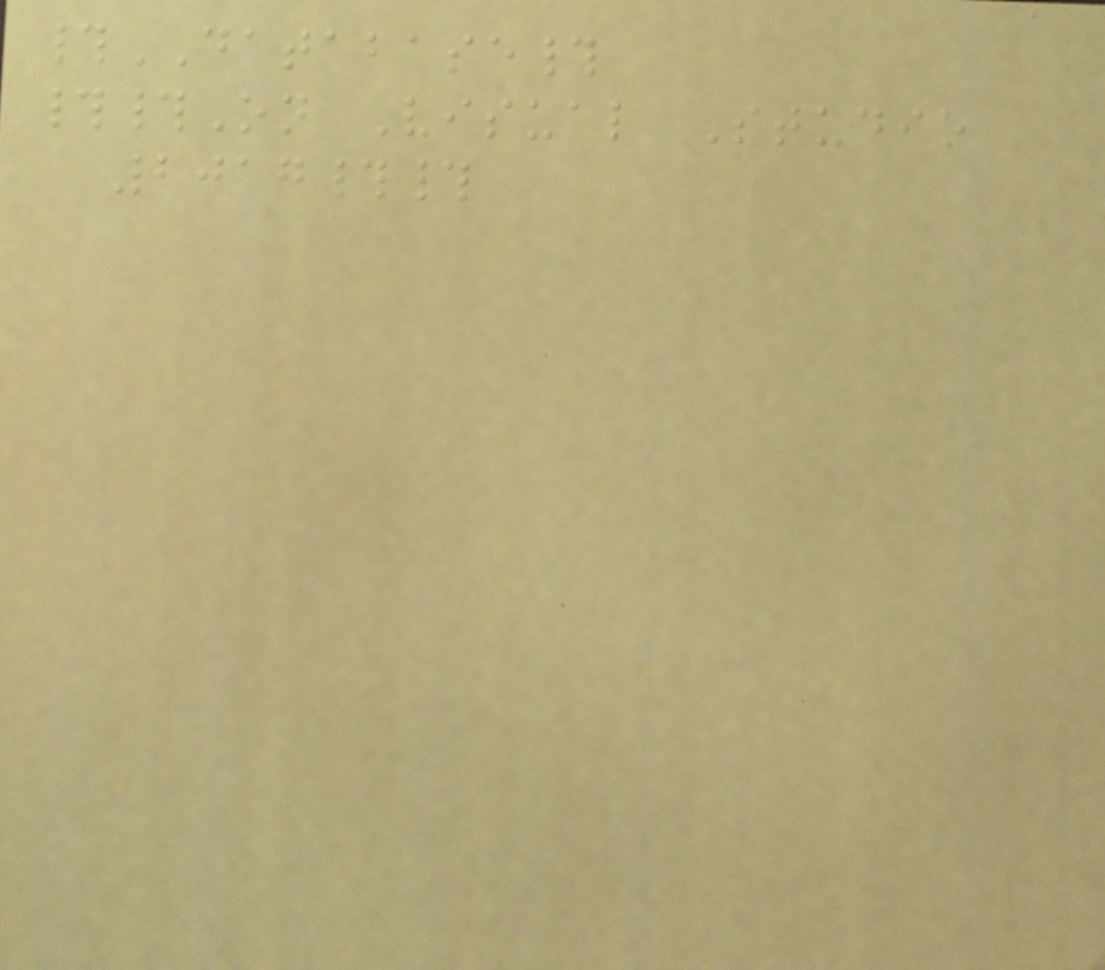#DATABASE#
##On Visual Studio
2017##
